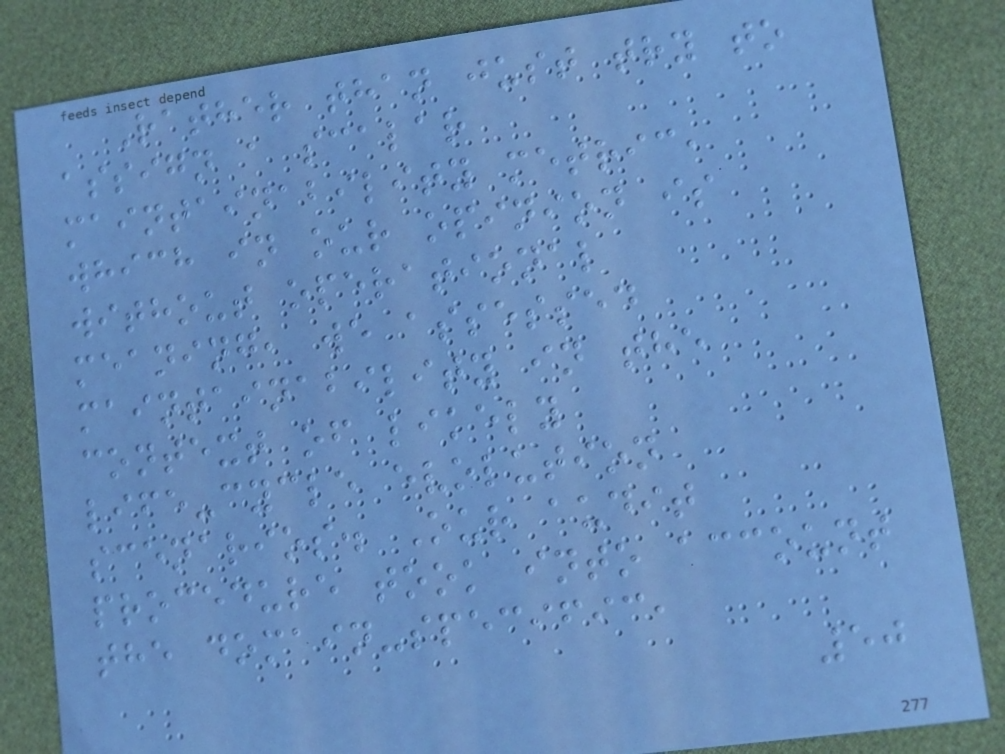Rather than just try to
assign a scalar
maintainability metric,
which in our opinion is
without operational
meaning, we assessed
maintainability in the
context of likely
life-cycle evolution
scenarios. Our audit
procedure took into account
the domain-specific,
50
